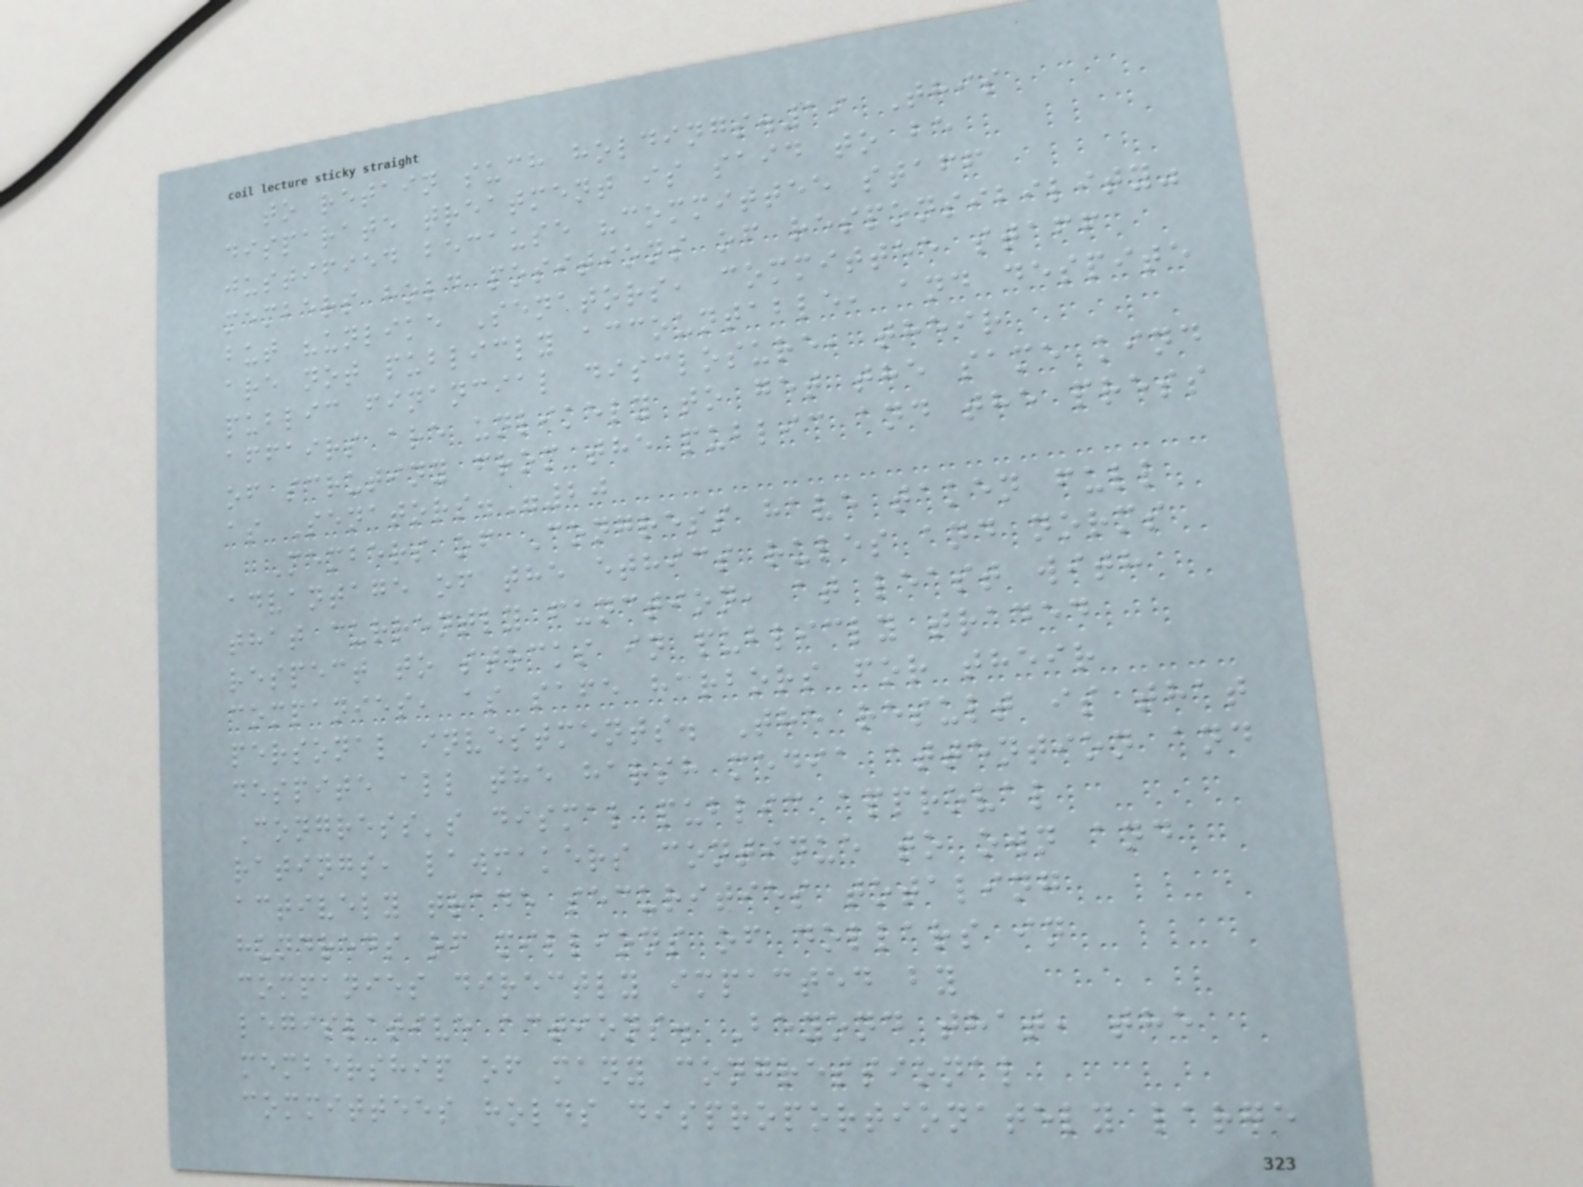to retain such holdings.19 This
disparate treatment is said to be
justified because "committee staff
members hold positions of responsibility"
but "unlike Senators, committee staff
are not publicly accountable, and despite
public financial disclosure, their
affairs are unlikely to get the same kind
of scrutiny from the public and the press
as Senators."20
Members of Congress have taken full
advantage of the ethics rules and norms
that currently function, at least with
respect to stocks in publicly traded
companies, as safe harbors for their
personal investments. The result is that
despite all the harsh media attention and
Congress's dismal public approval
ratings, lawmakers continue to own and
actively trade securities totaling
hundreds of millions of dollars in
companies directly impacted by
legislative actions. Beyond that, the
membership of many congressional
committees holds disproportionately large
